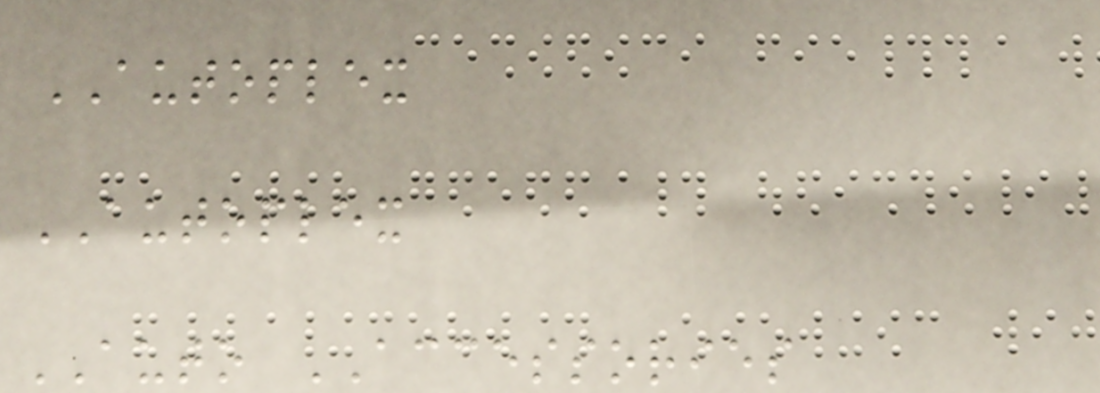AUTOPLEX
AUTOPLEX
AUTO ACCESSORIES
